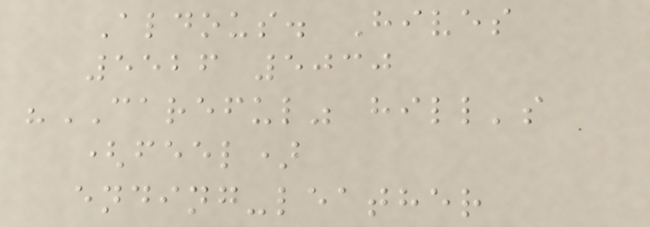Aldous. Hives
5526 5030
"CAREFUL" hill's
(feel)
ending-leather
